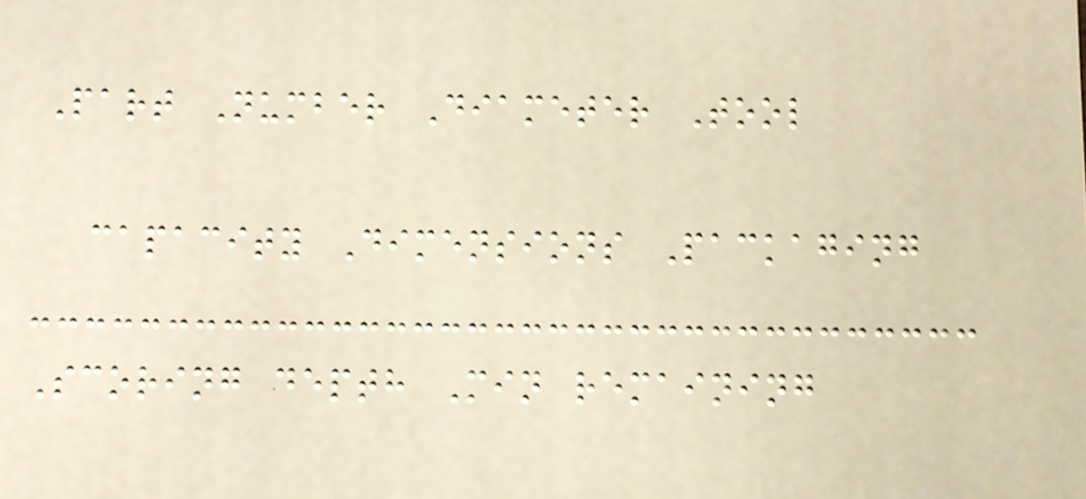Part Number Diameter Tool
capacity Dimensions Packaging
Scoring depth Min remaining
